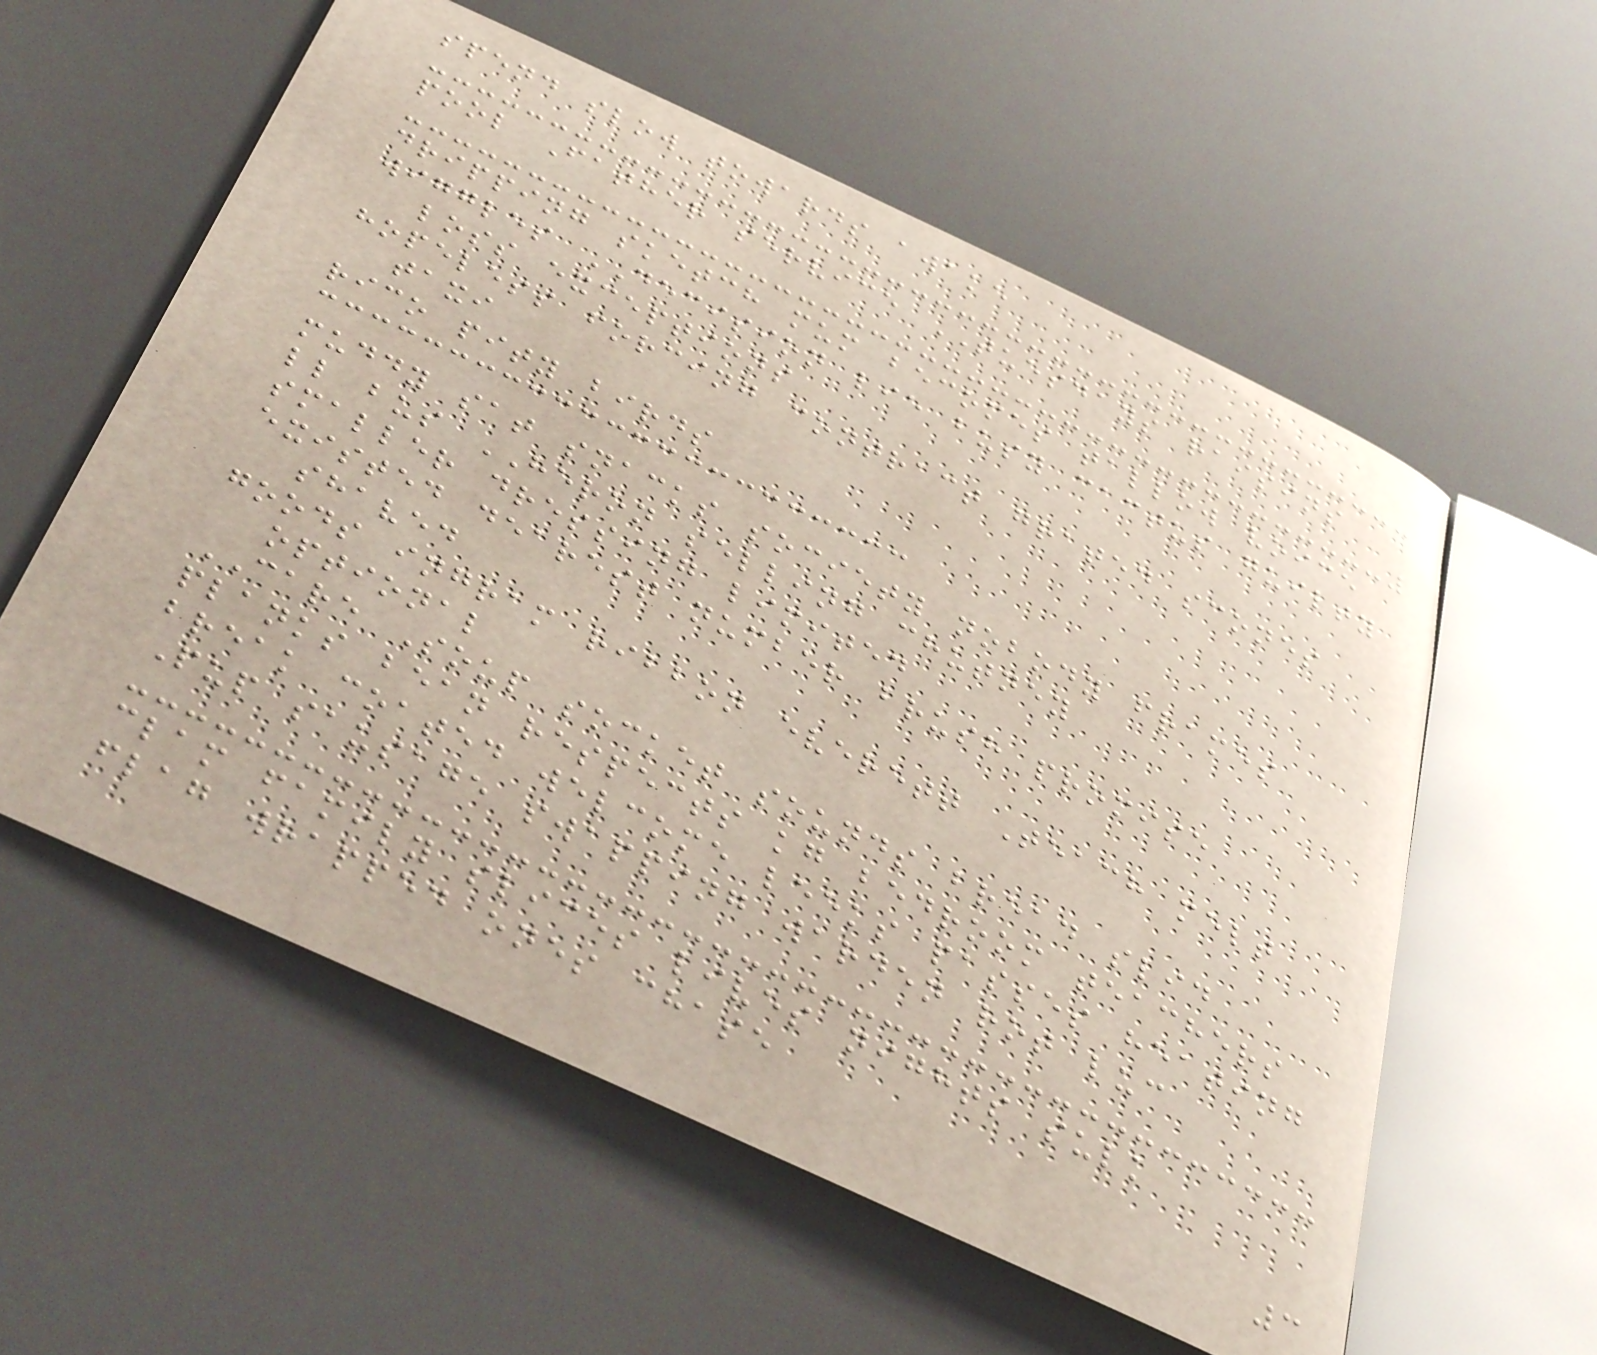spend slow towards awake
pool Father service TUESDAYS raisins
dripping sketch mum becomes tallow voice
wiggles DECISION lie busy cactus guilty
loss exceptions
hopeless forcing contract grated scones
taxi
rico pity birds
muddy sat snacks society nobody frames
ll bus HERON selling chutney
smaller dressing limited
existed dearest number brush promise
shaved
goods ingram ribbon everett Teach melt
optional
CARE Soup socket sounds bread slid
planks bean respects kg bedroom teachers
break coated welcome leeks passes heating
Pup sausage swapping warden rot luc
clam family slices lives nights sulk
flag wrapped ones chase
3
